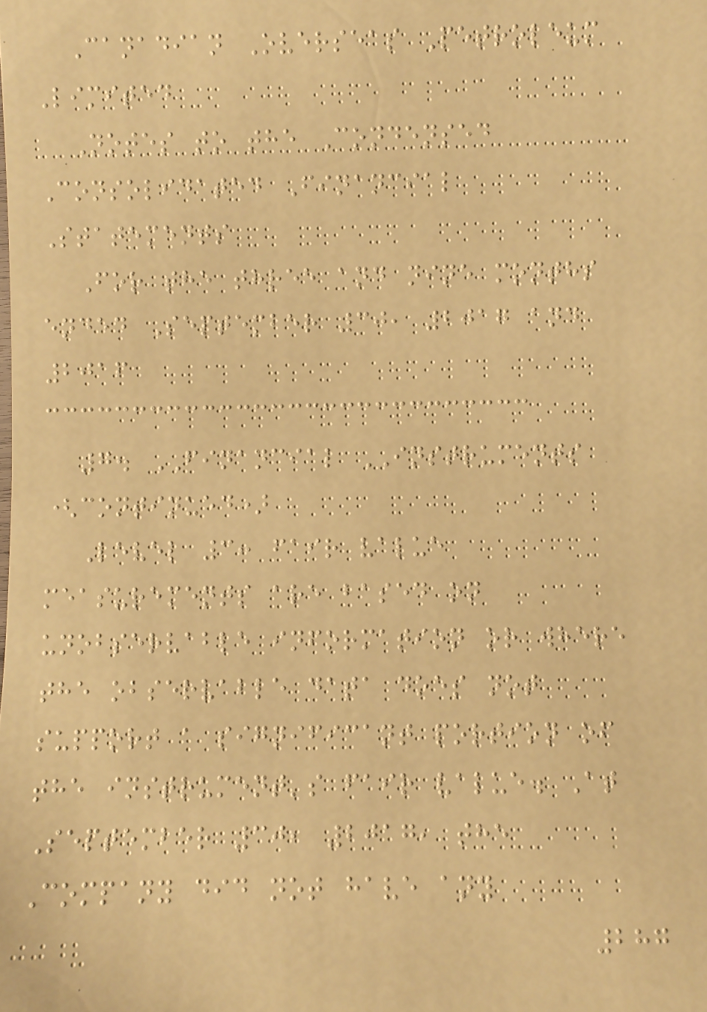Canadian Overseas Petroleum
Limited
Notes to the Condensed
Consolidated Financial
Statements
For the three and nine months
ended September 30, 2017 and
2016
7. FINANCIAL INSTRUMENTS
(continued)
Level 3: fair value
measurements are based on
unobservable information or where
the observable data does not
support a significant portion of
the instrument's fair value. At
September 30, 2017, the
Company did not have any
287
